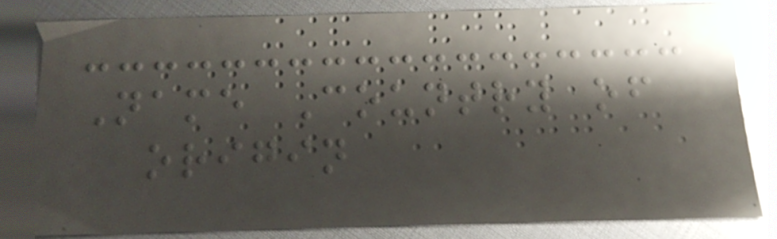Name Country of
origin
